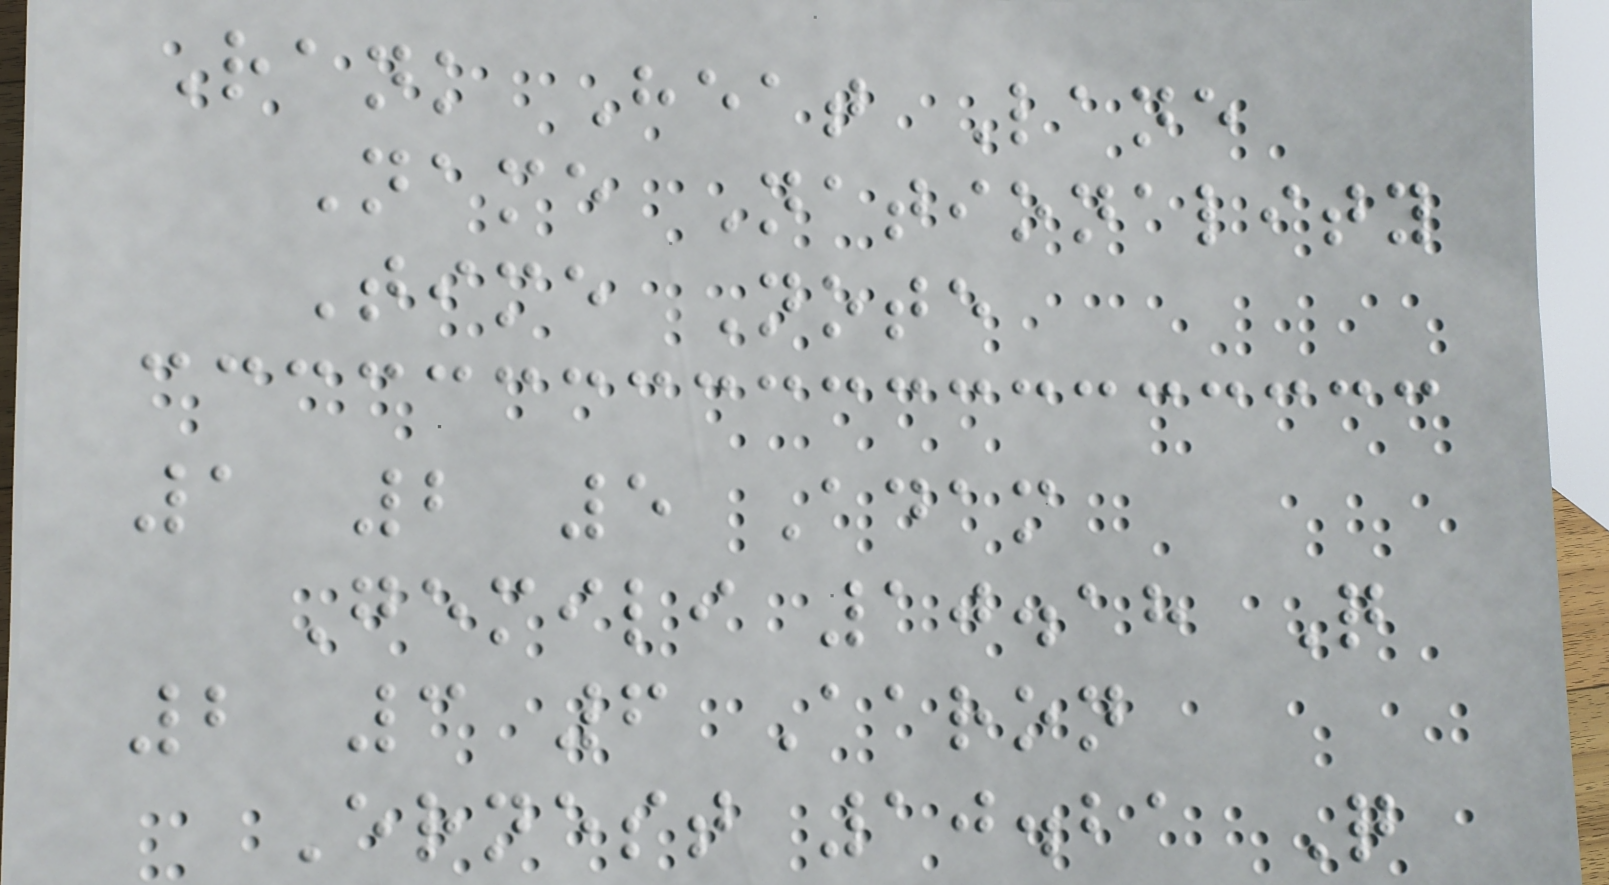Rank Heat Lane
Name Nationality
Time Note
1 2 5 Adam
Gemili 10.18 Q
2 3 6 Aaron
Ernest 10.21 Q
